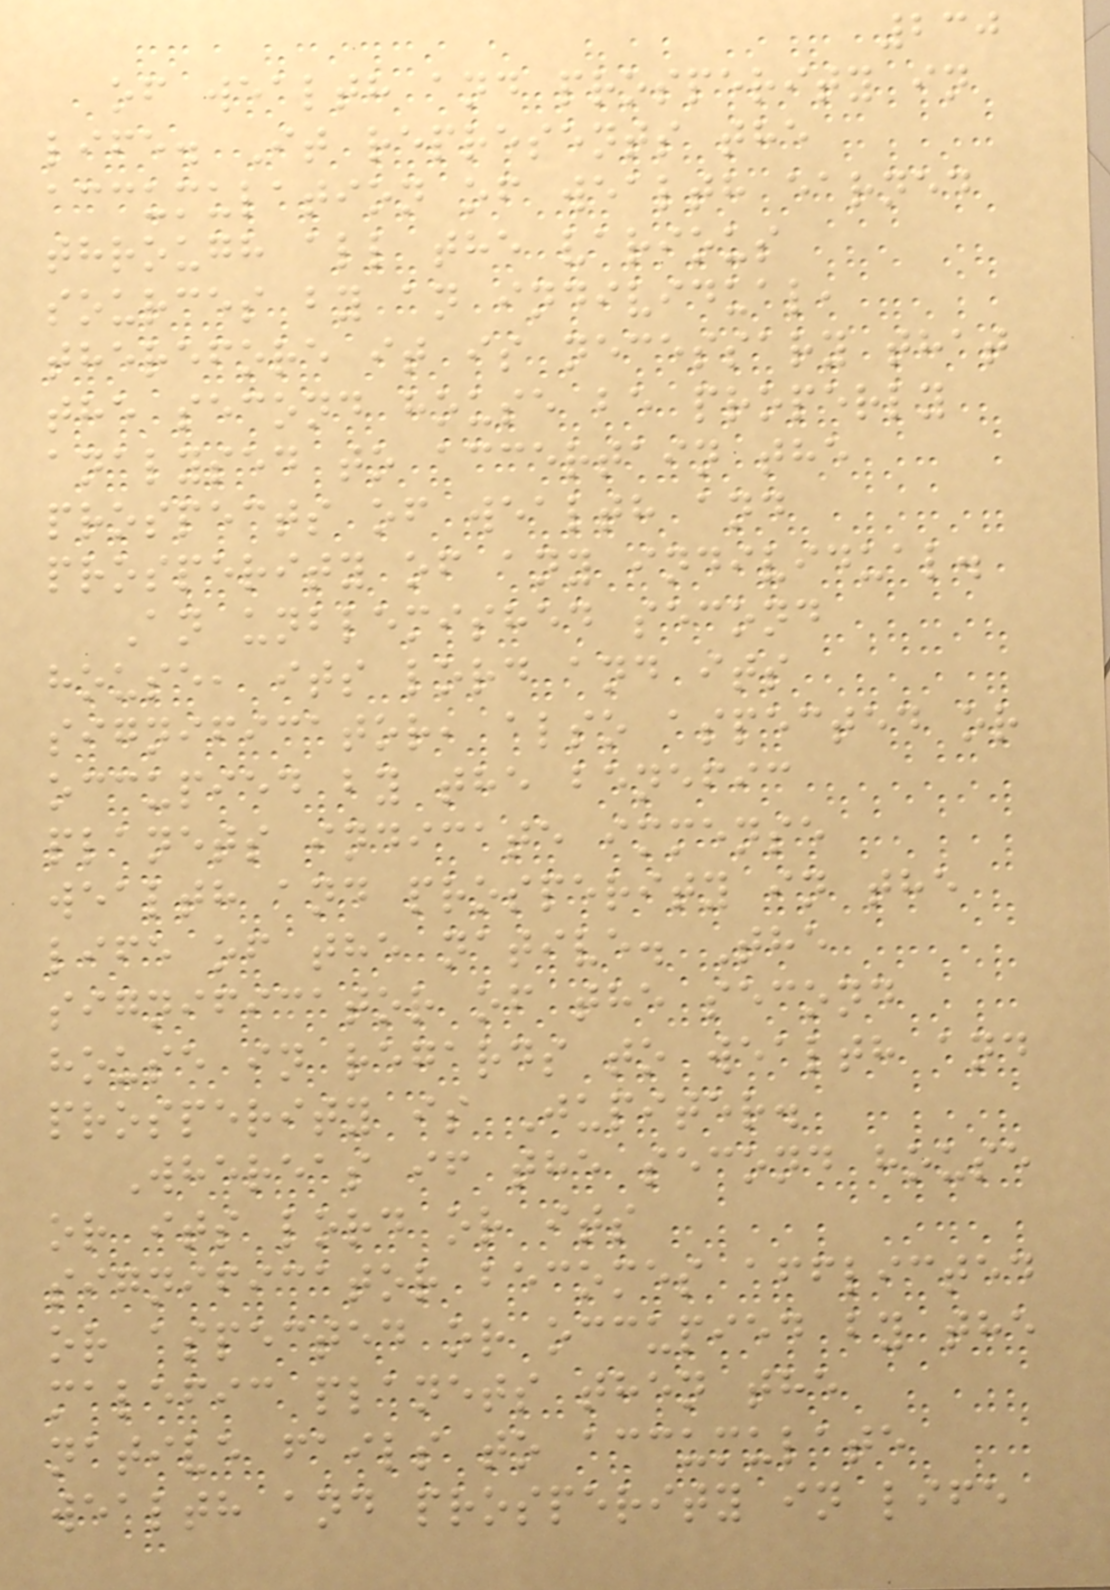230
of wealth and prosperity in
life. It represents the
accumulation of wealth earned
through all the various
sources by an individual,
therefore it is necessary that
the second house be properly
analysed to accertain the
prospects of wealth and
prosperity of any individual.
An unblemished second
house, its lord and its
significator, also aspected or
occupied by the benefic
planets indicate immense
wealth and prosperity in the
life of the native. The
significator of the second
house in regards to wealth and
prosperity is Jupiter.
Whereas if the second house
or its lord or its
significator becomes afflicted
or aspected or occupied by the
malefic planets then the
native fails to accumulate
wealth and prosperity in life
